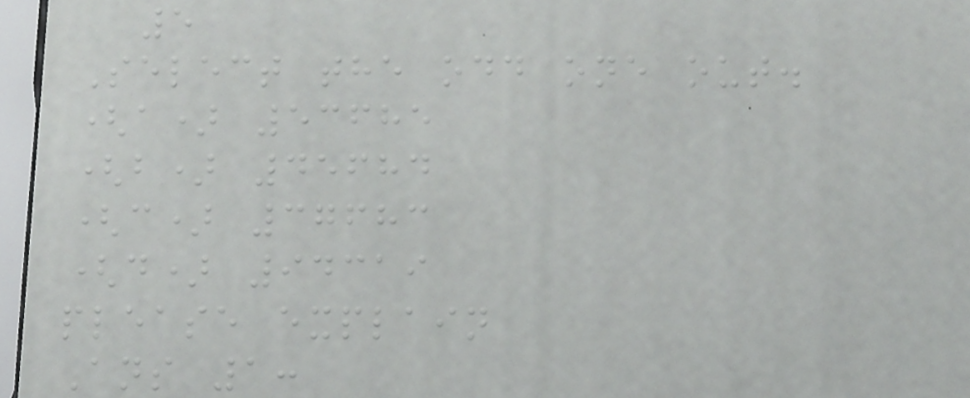5
Select the odd one out.
(a) 53685
(b) 45684
(c) 37683
(d) 94319
please explain
Ans 1:
